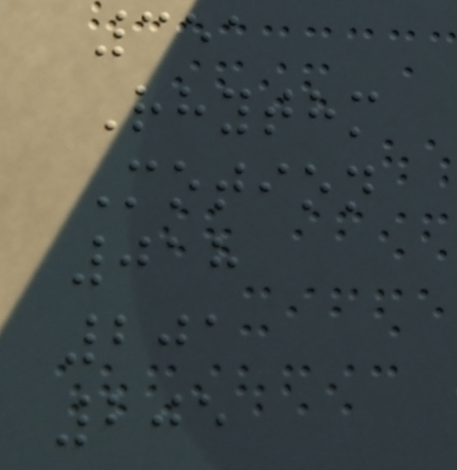351
Rhythm
Motion
018
201
205
